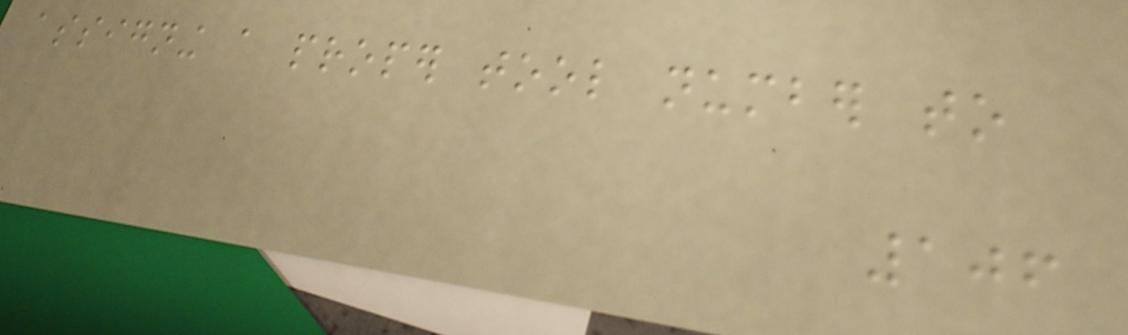assigning a proper tool number to
106
